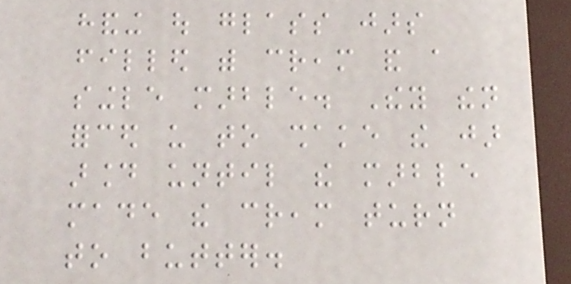handing out glass jars
filled with cream and a
single marble. They then
forced us to shake the jar
around until the marble
made the cream turn
to butter.
